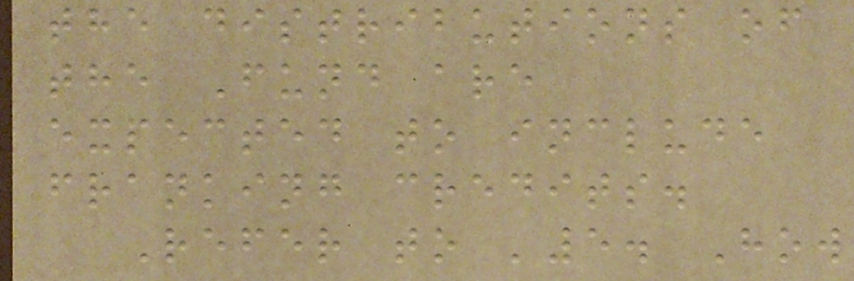the distributions of
the Fund are
expected to include
franking credits.
Refer to '5. How
